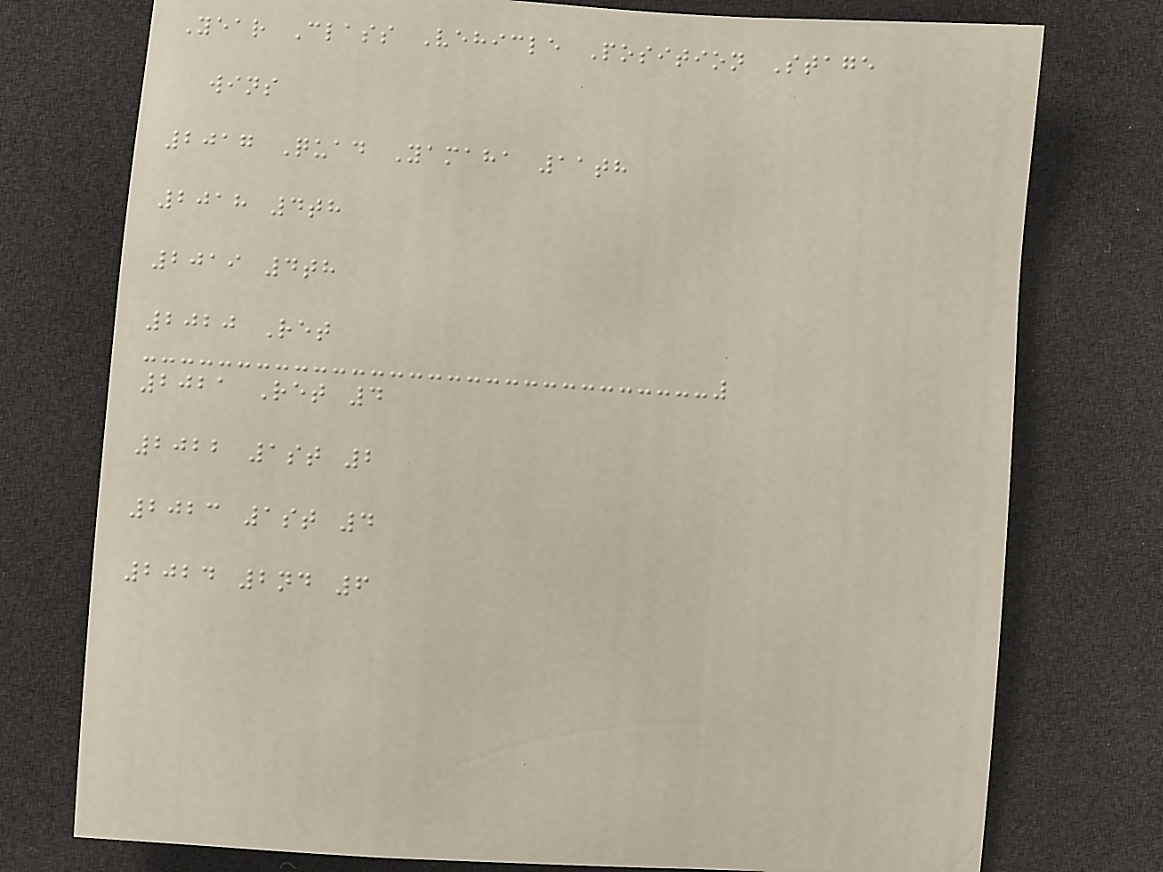Year Class Vehicle Position Stage
wins
2017 Quad Yamaha 11th
2018 4th
2019 4th
2020 Ret
2021 Ret 4
2022 1st 2
2023 1st 4
2024 2nd 6
